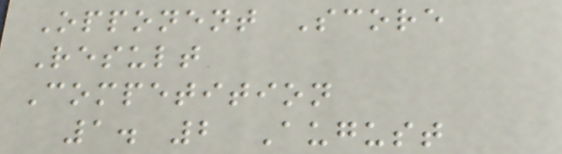Opponent Score
Result
Competition
1. 2 August
